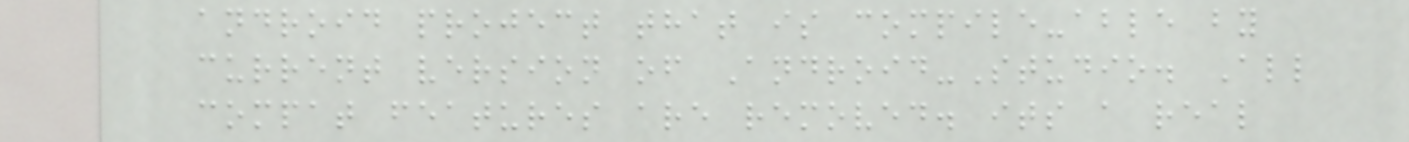android project that is compile-able by
current version of Android-Studio. All
compat features are removed. its a real
